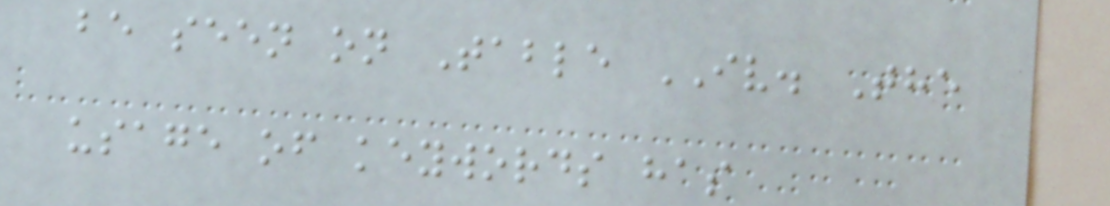be seen on Table IV. The
usage of keywords has
